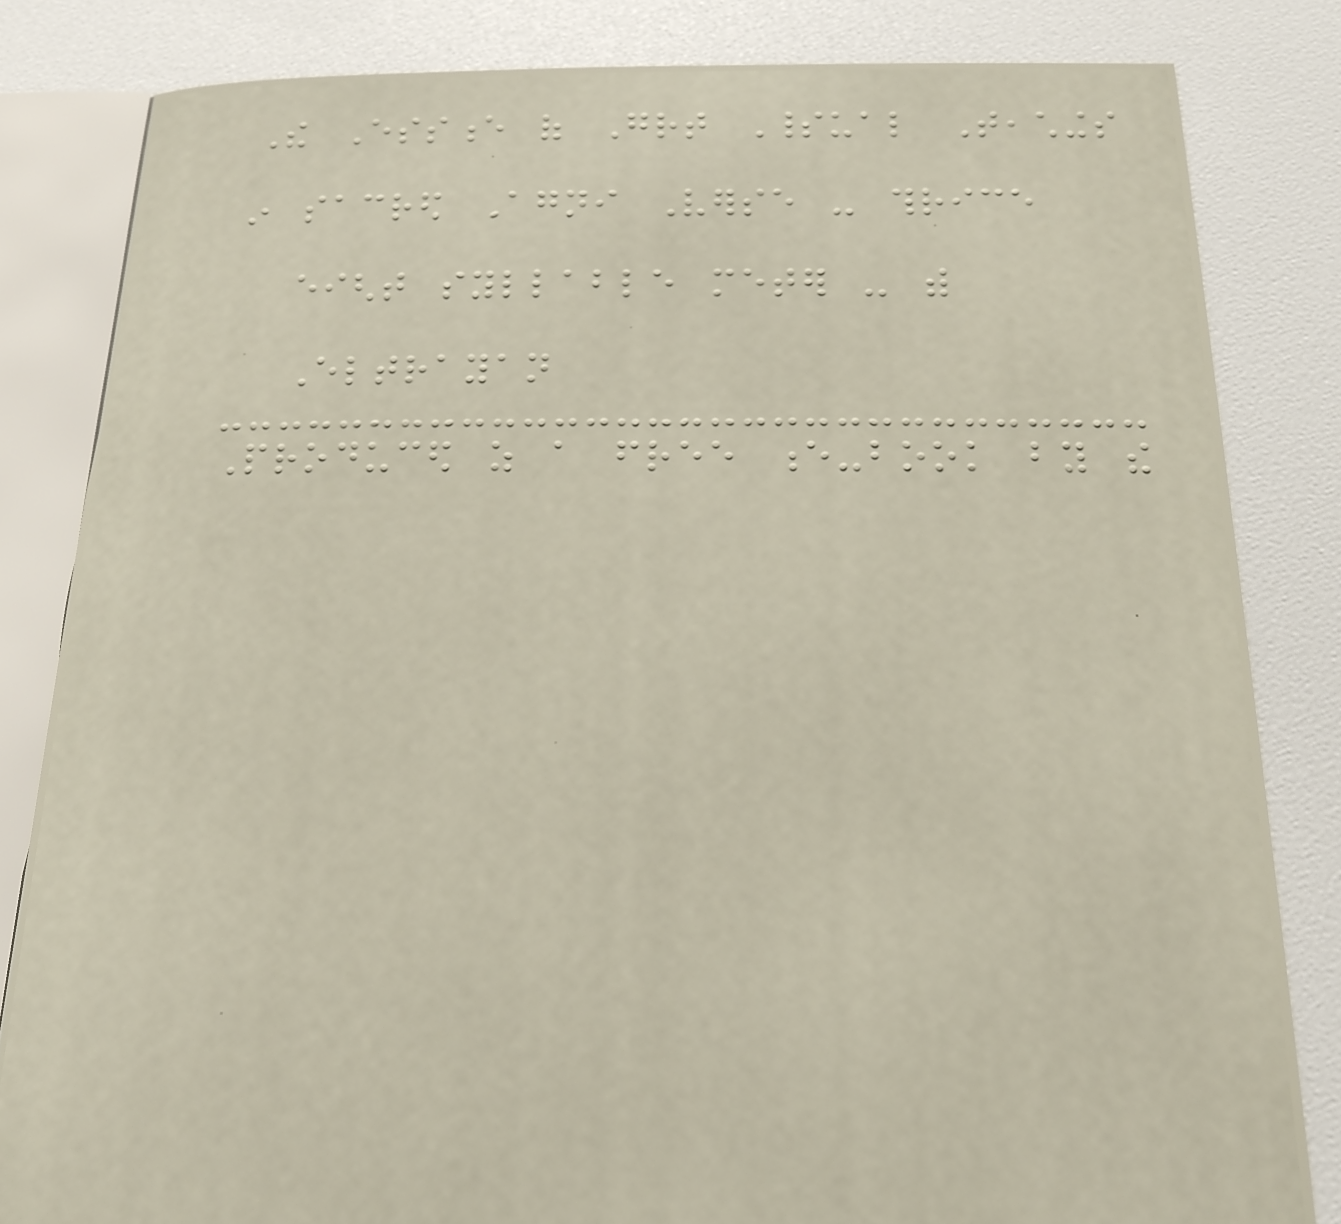The Essence of Great Spiritual Teachings
in sacred Agni Verse - thrice
eight syllable meter - with
Eltrayan
Produced as a free e-book by the
